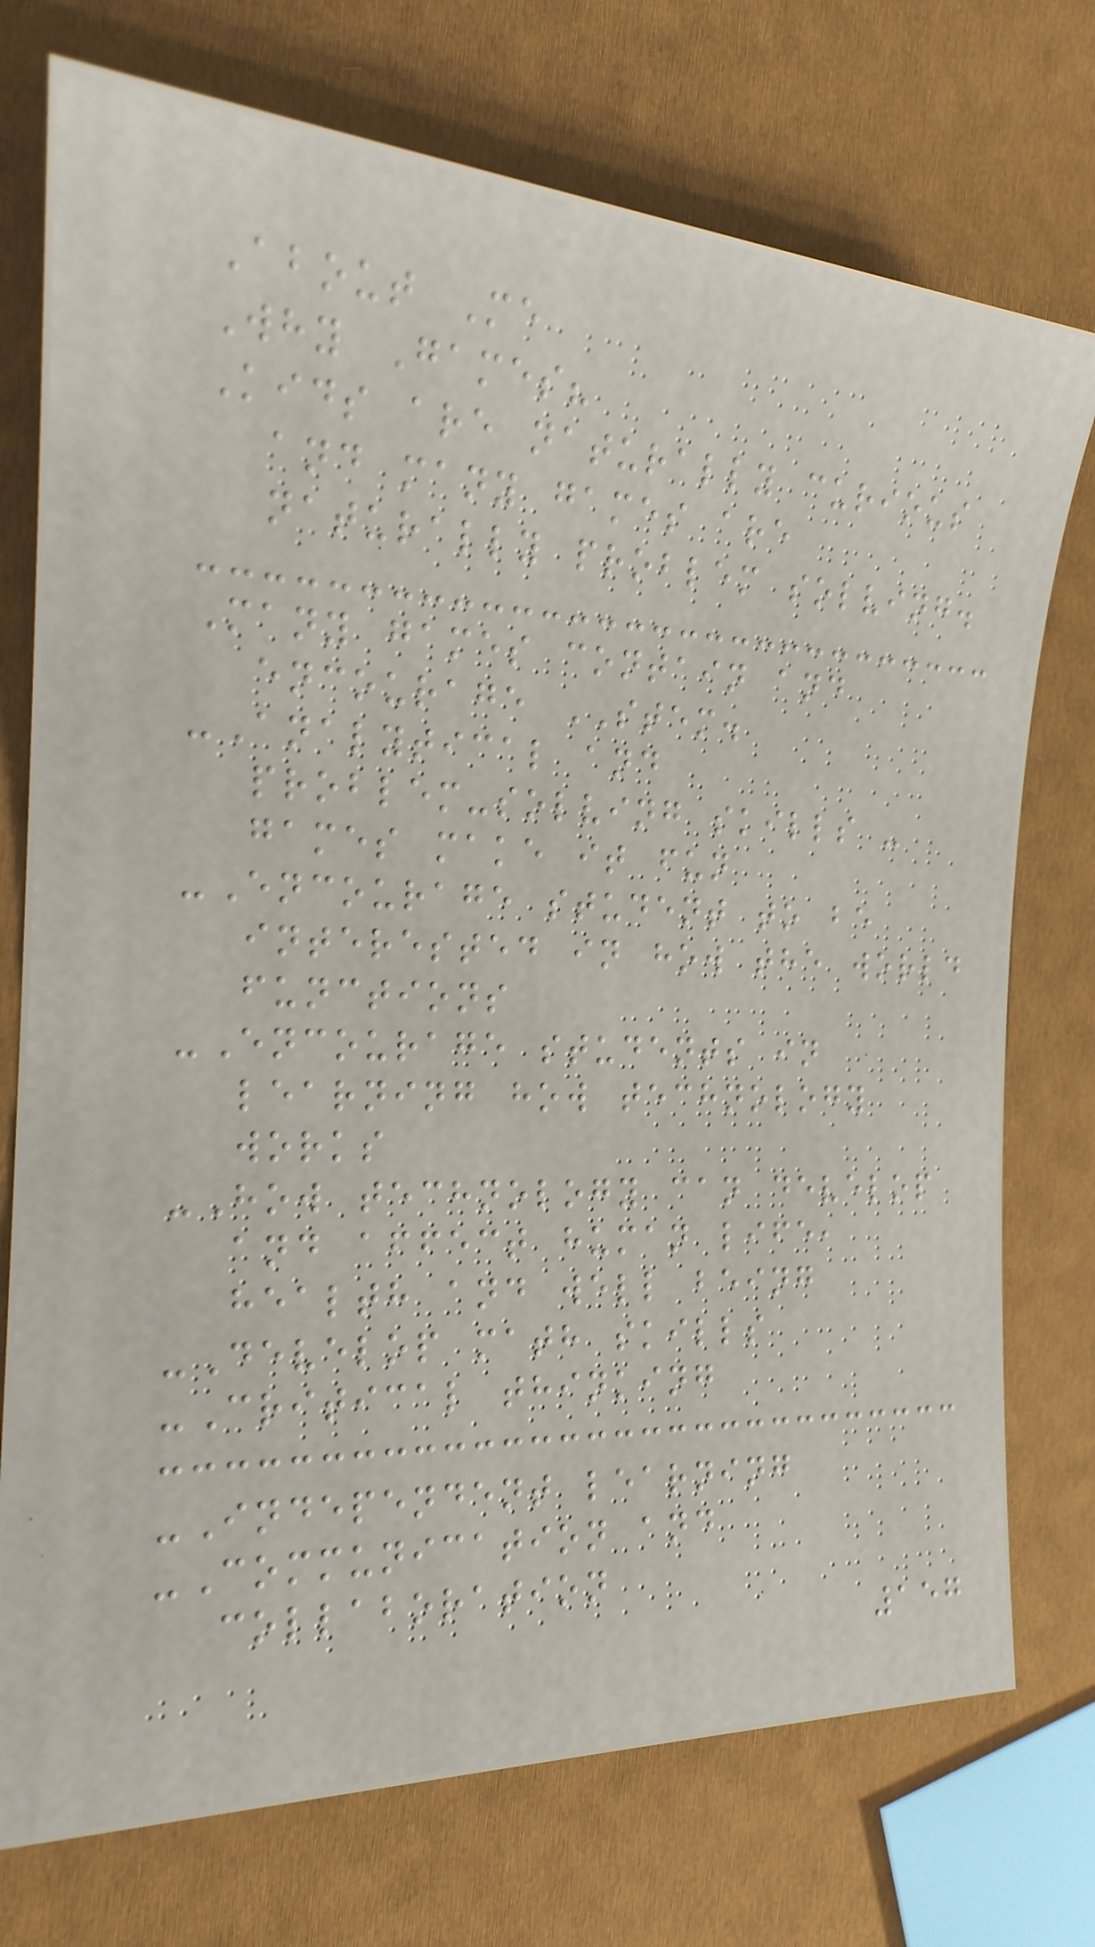About Me
Why Games?
Kids are naturally curious
and many games are
naturally problem solving.
Many games contain and
encourage STEM.
-Analytical and
problem-solving skills -
games make it fun
-Encourage student to be
interested in how the world
functions
-Encourage students in
learning how technology
works
-How technology can develop
and affect human life,
health and well being
-Develop math skills
-Critical thinking
-Independent learning
-Communication and
collaboration
157
